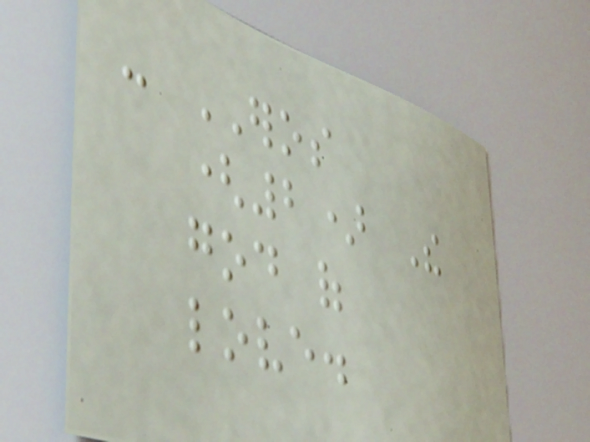- EROS
(2) The
god of
love.
